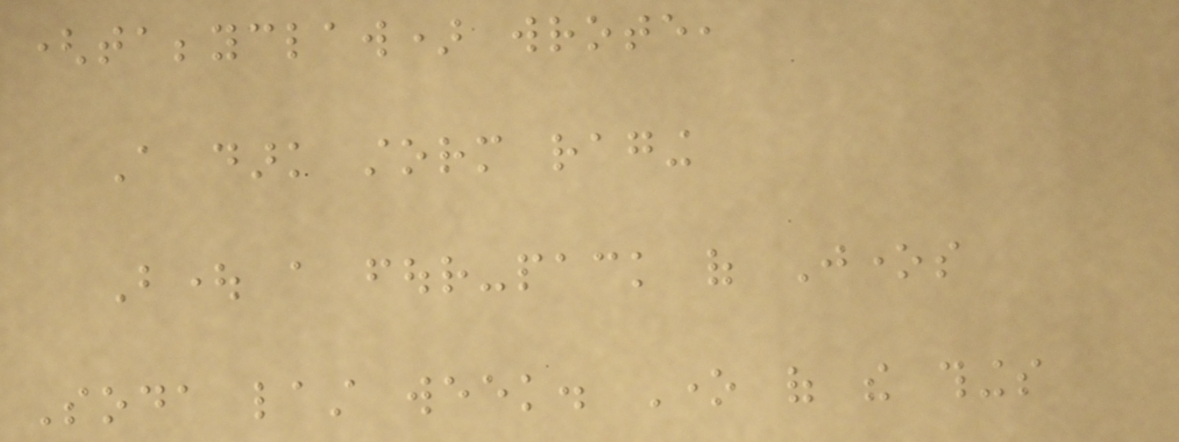(tabbyclaw) wrote,
A dark storm raging
Bought a four-pack of Jones
Soda last week. One of the things
